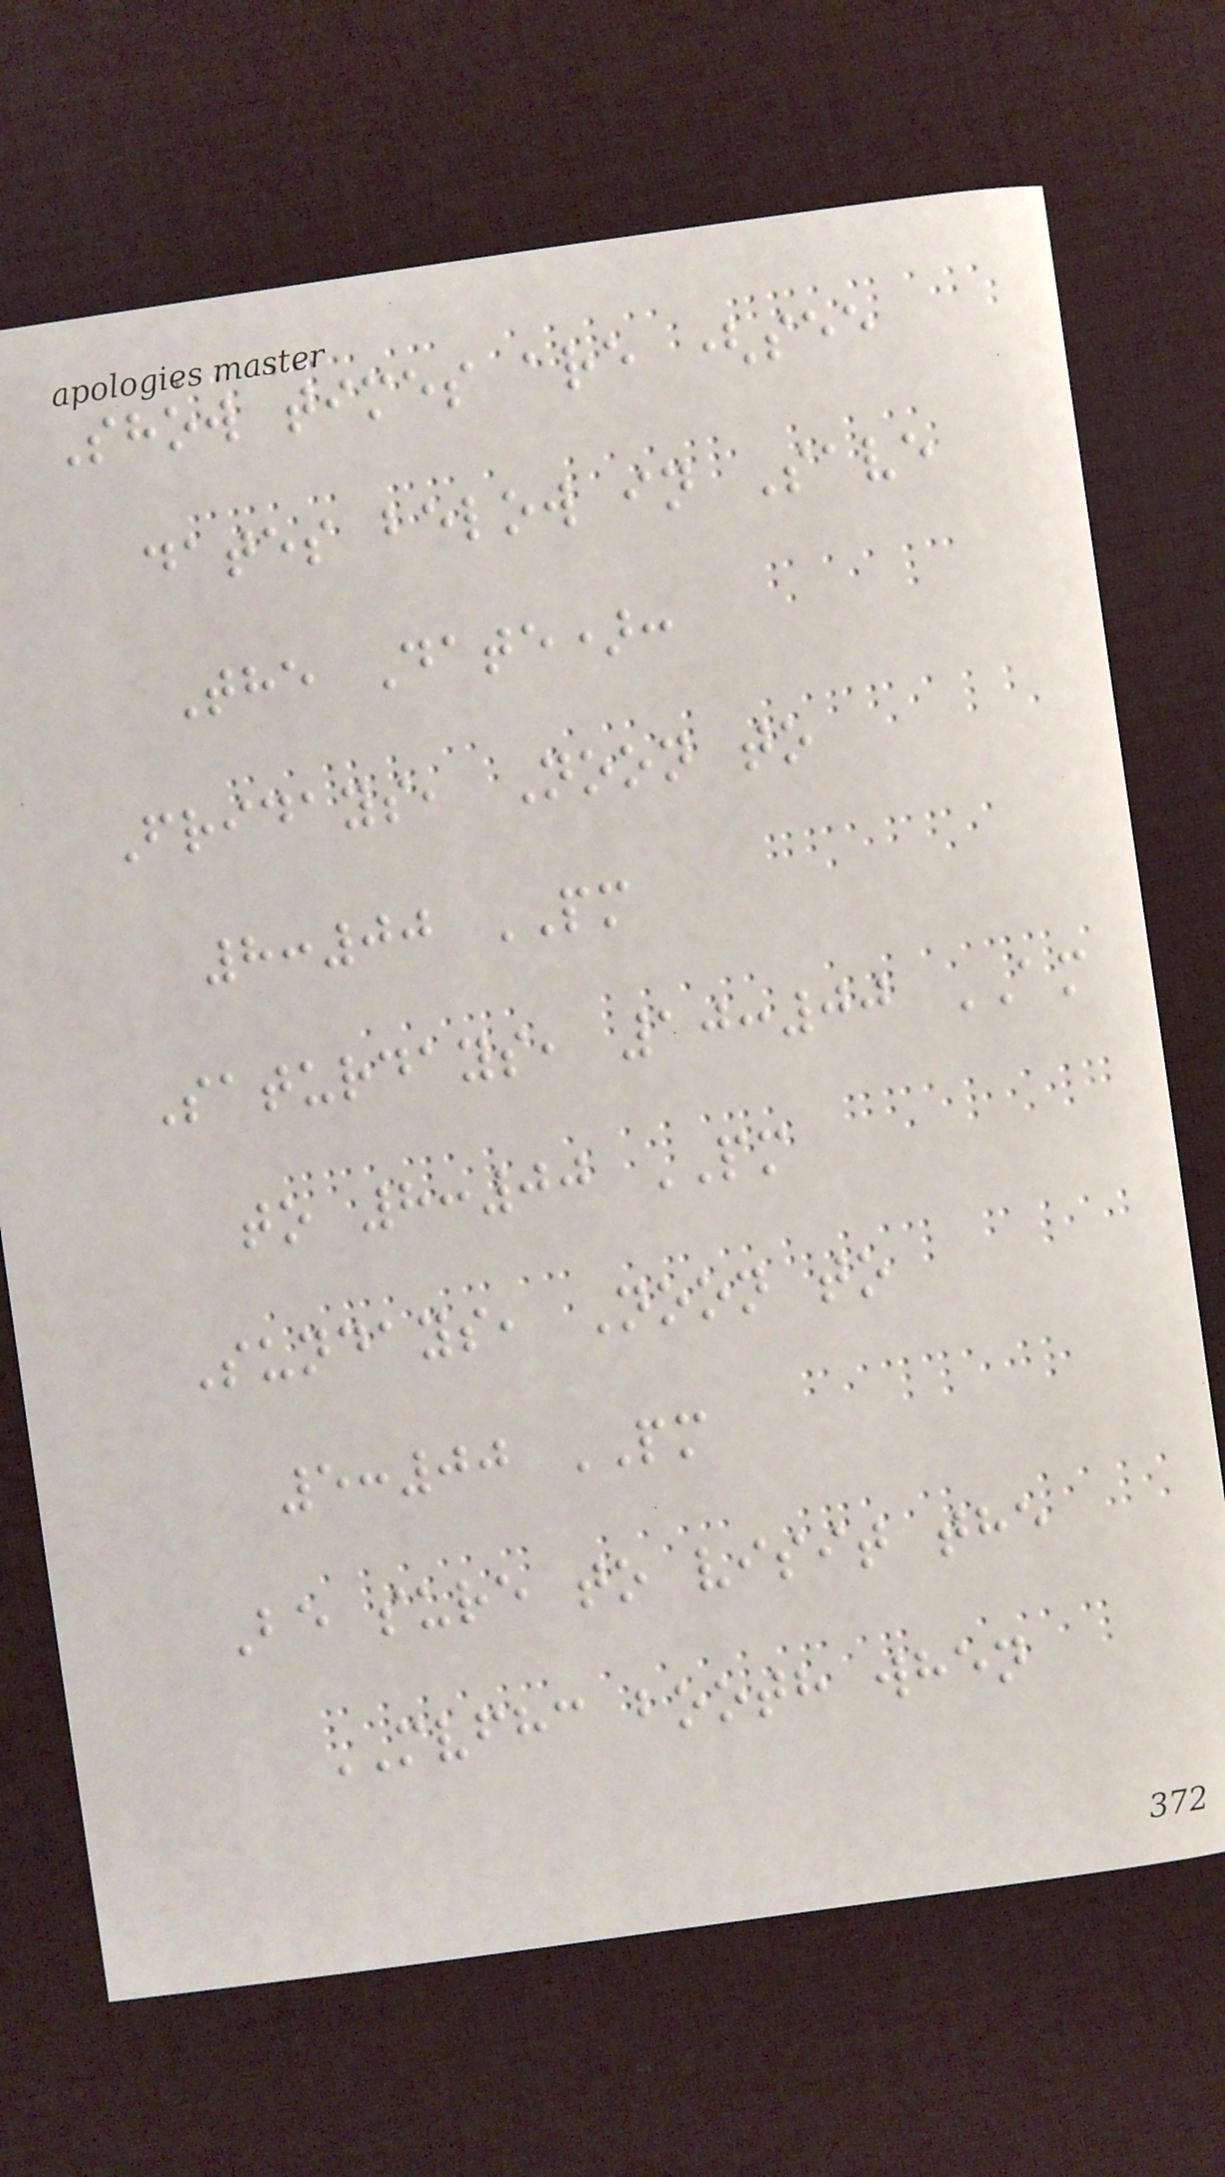Show times are (see
dates below in Save
The Date):
Fridays, Noon to
8:00 PM
Saturdays, 10:00 AM
to 8:00 PM
Sundays, Noon to
5:00 PM
Be sure to visit the
MVFHC booth when
